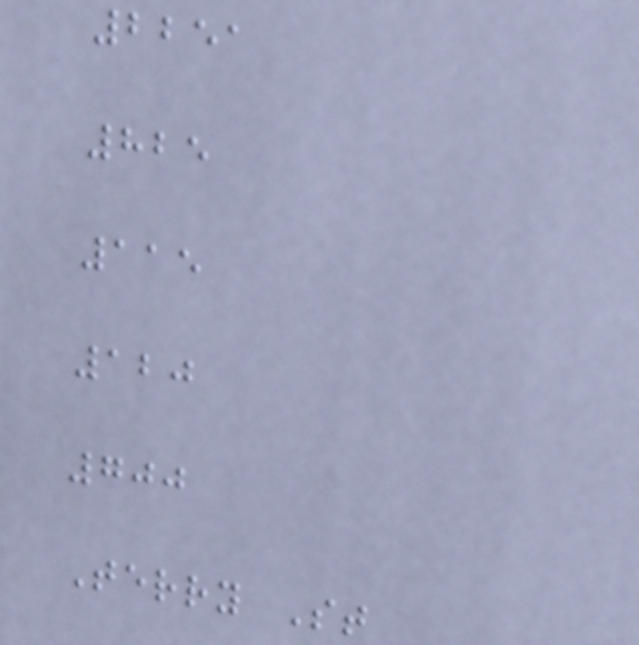2251
825
115
120
700
Terry St
